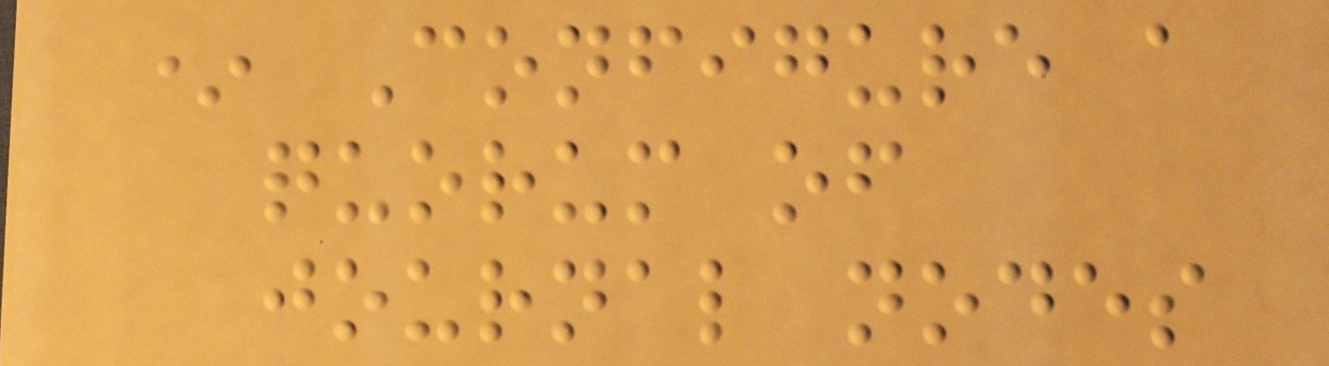* Configure a
quorum of
journal nodes
